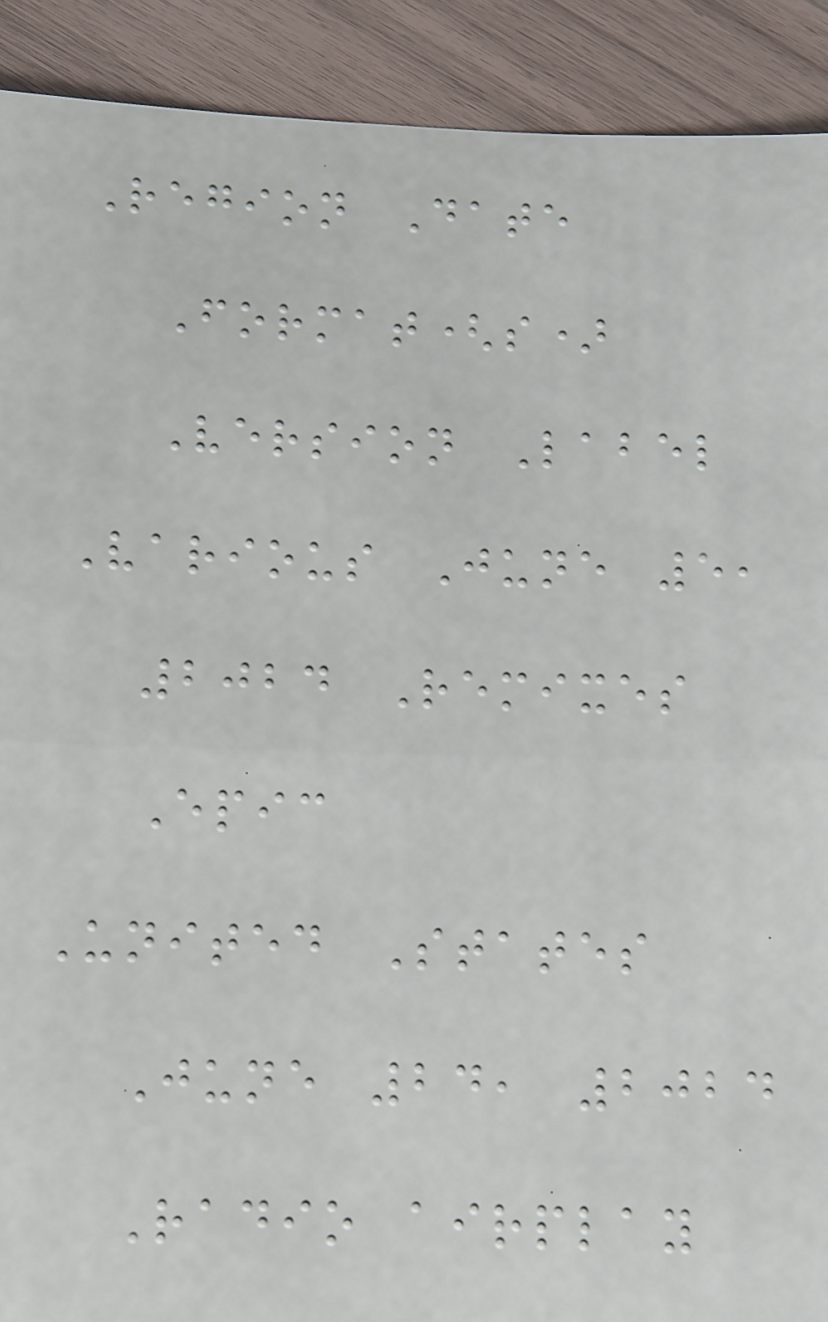Region Date
Format(s)
Version Label
Various June 5,
2024 Remixes
Epic
United States
June 24, 2024
Radio airplay
